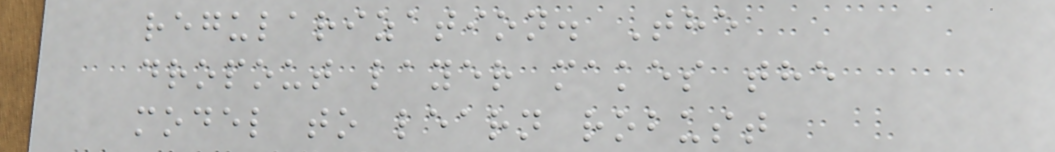regularization. The
dropout layer makes the
model to learn robust
